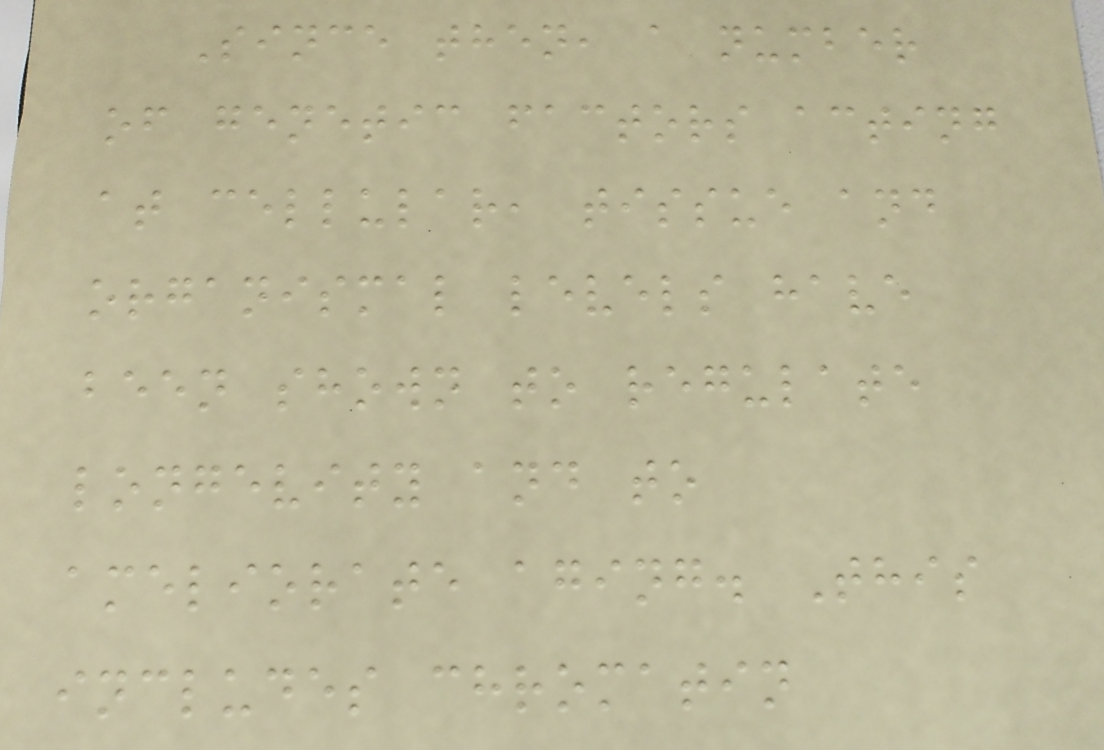Since then, a number
of genetic factors acting
at cellular, tissue and
organismal levels have
been shown to regulate
longevity and to
ameliorate aging. This
includes chromatin
